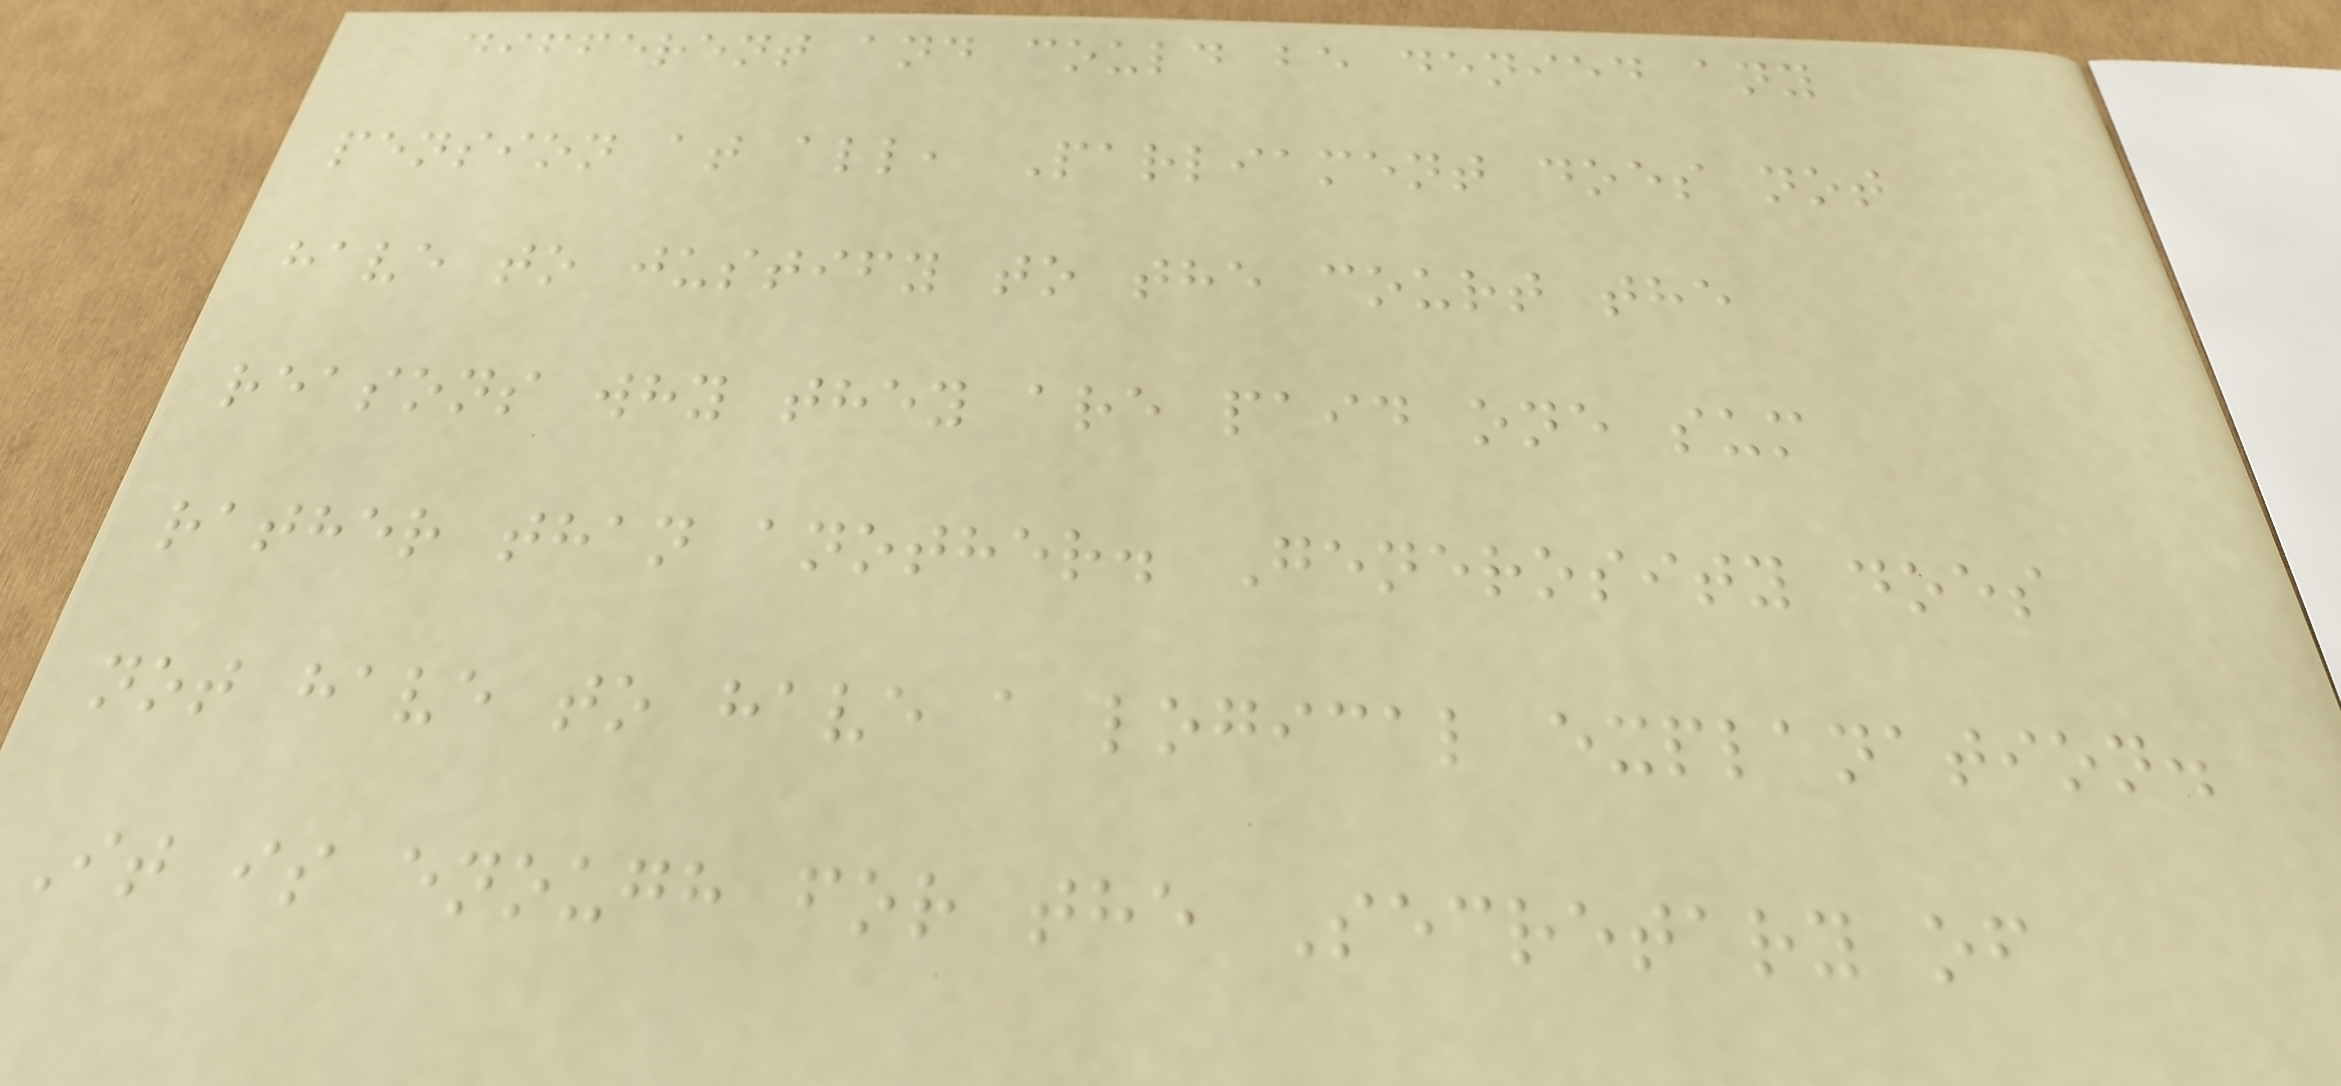different and could be denied any
pension at all, Parliament does not
have to justify to the court the
reasons why they are paid one sum
rather than another. Generosity does
not have to have a logical explanation.
It is enough for the Secretary of
